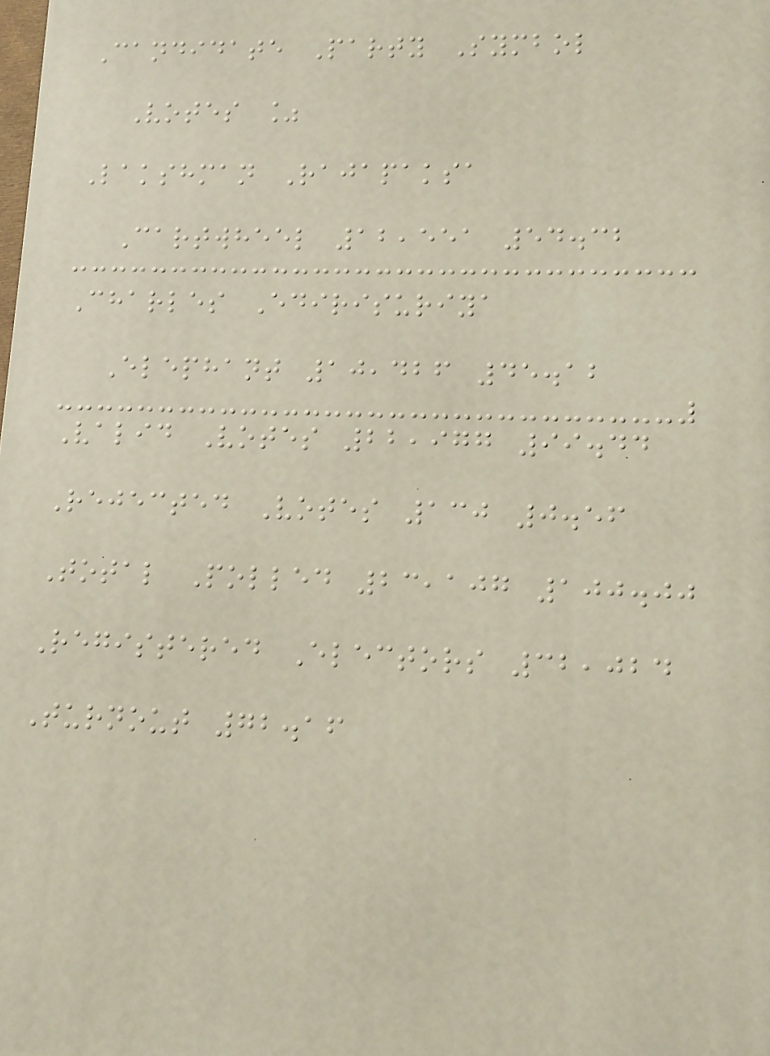Candidate Party Symbol
Votes %
Lakshman Rajapaksa
Cartwheel 12,551 54.32
Charles Edirisuriya
Elephant 10,426 45.12
Valid Votes 22,977 99.44
Rejected Votes 130 0.56
Total Polled 23,107 100.00
Registered Electors 32,024
Turnout 72.16
